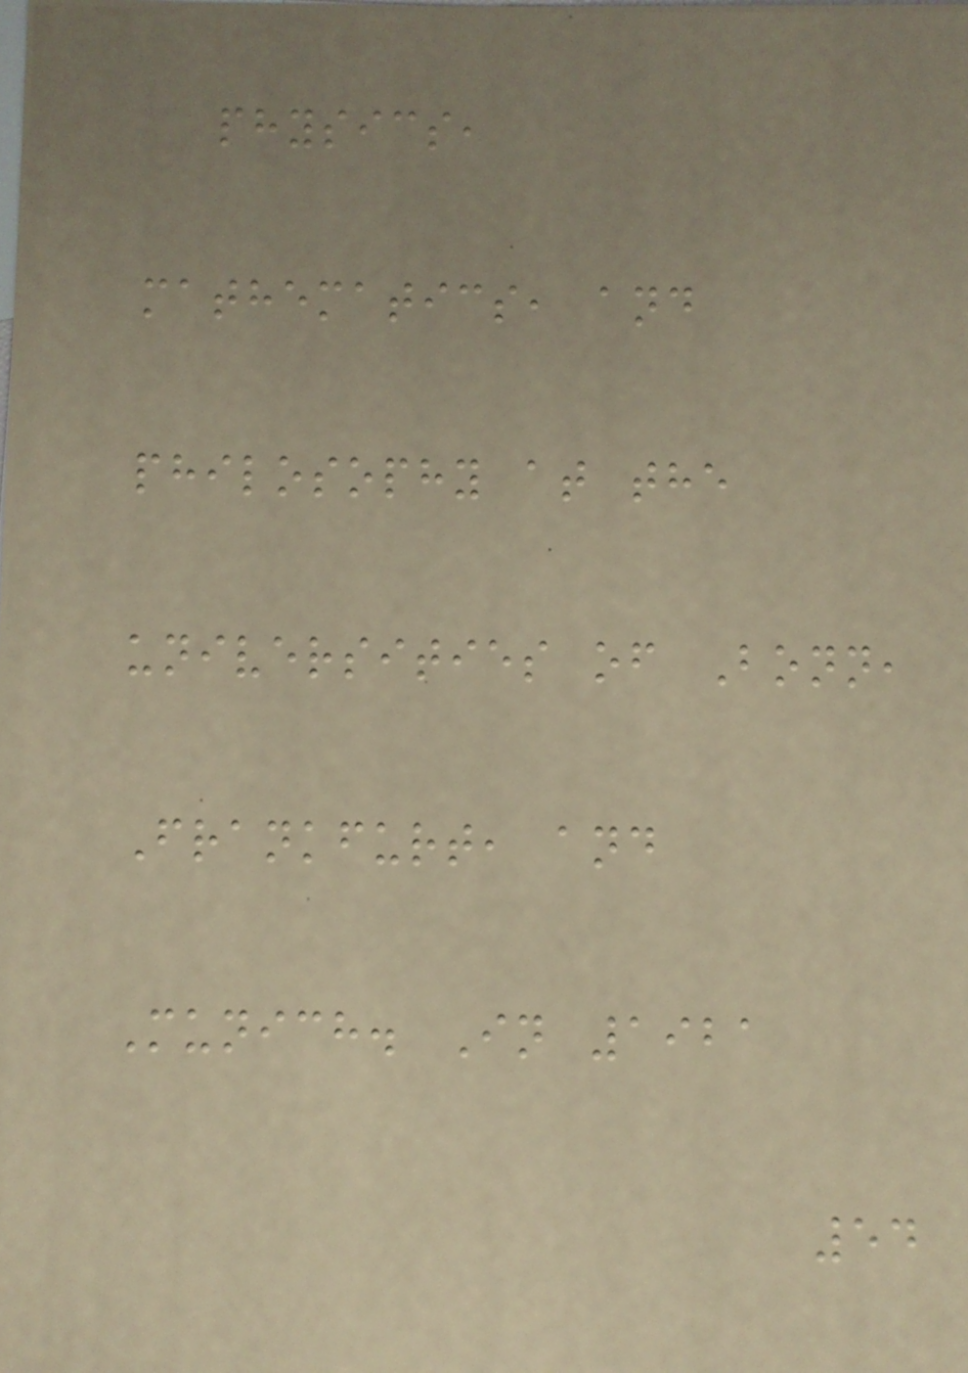physics,
mathematics, and
philosophy at the
universities of Bonn,
Frankfurt, and
Munich. In 1921
54
